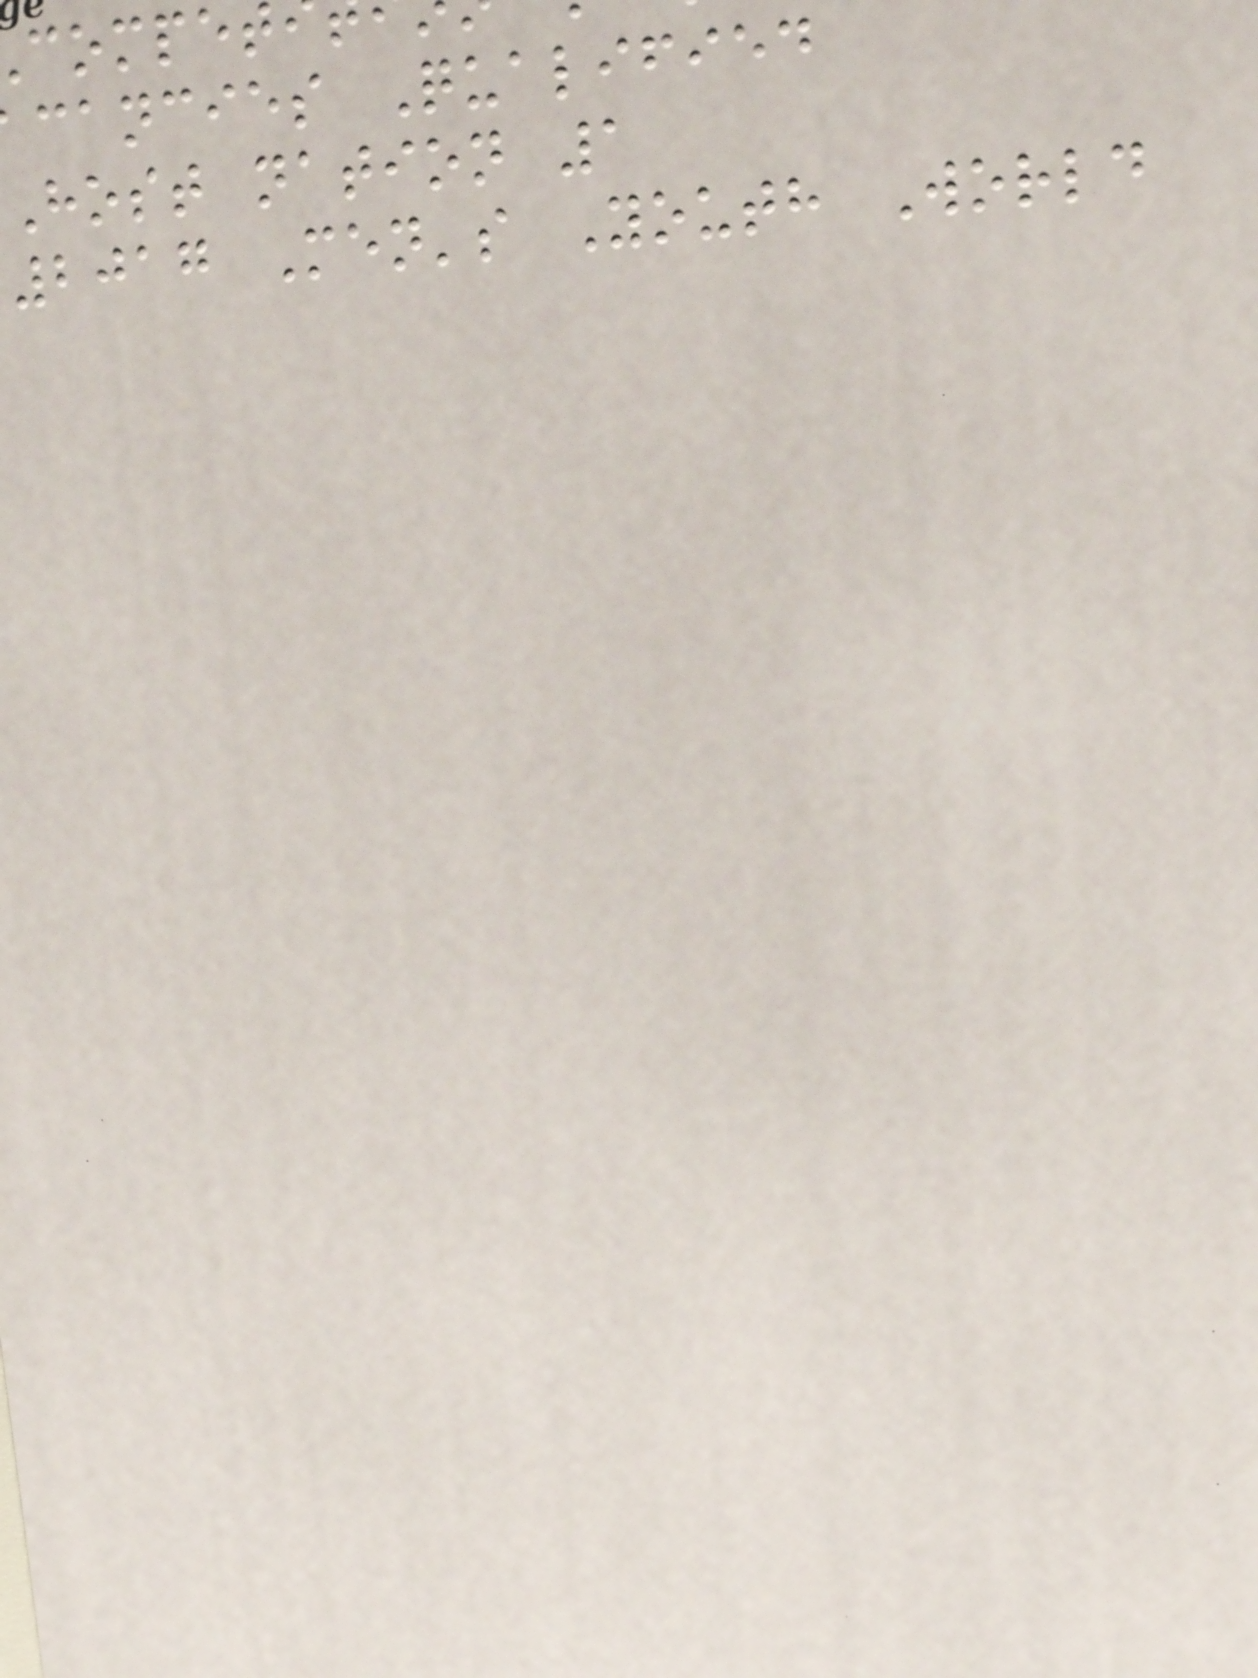cancies Qualified
Host nation 1
2017 Men's Youth World
